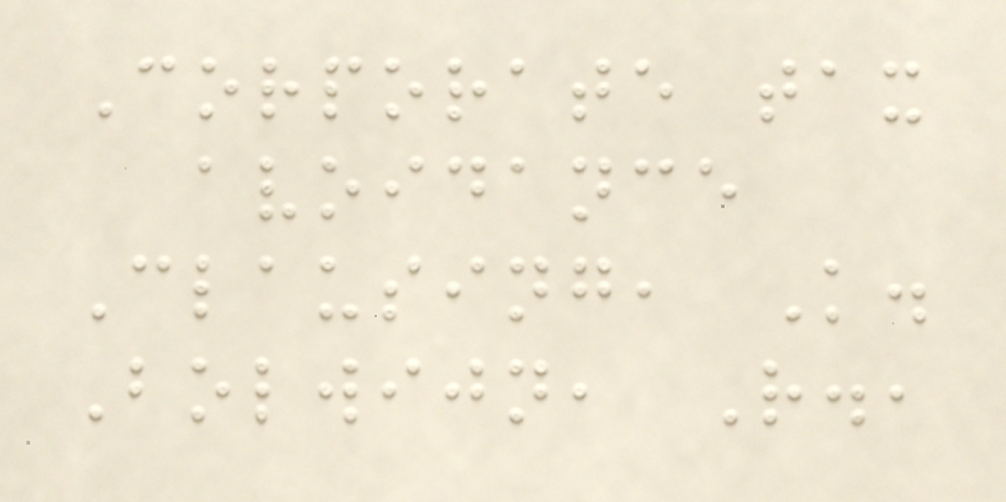Corporate tax
avoidance
Clausing, K.
Bolwijn, R.,
